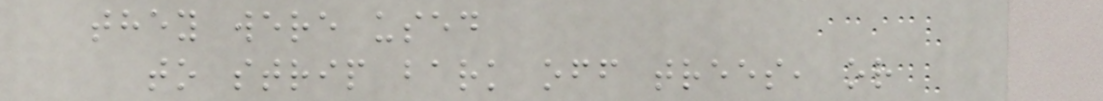they were used
to strip bark off trees, or
